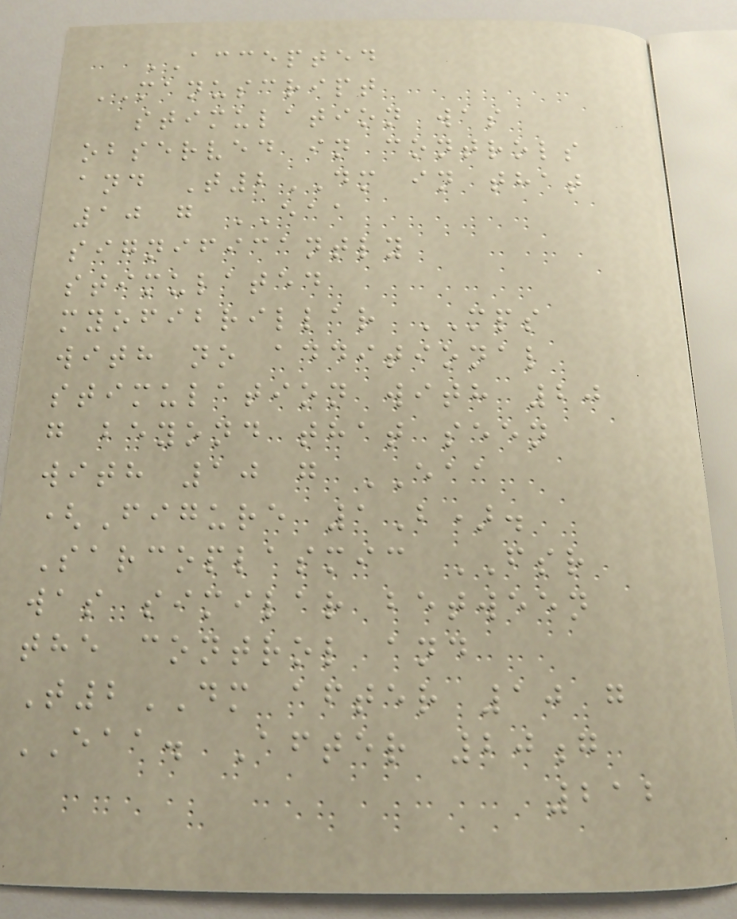ACCEPTED
MANUSCRIPT
stimulation was
observed in controls
and T2DM in that
10 g EAA
significantly
stimulated
myofibrillar MPS
with no additional
stimulation with 20
g beyond that seen
with 10 g EAA
(Figure 1B).
Sarcoplasmic FSR
was similar between
the control and
T2DM after 10 g
EAA. After 20g
212
